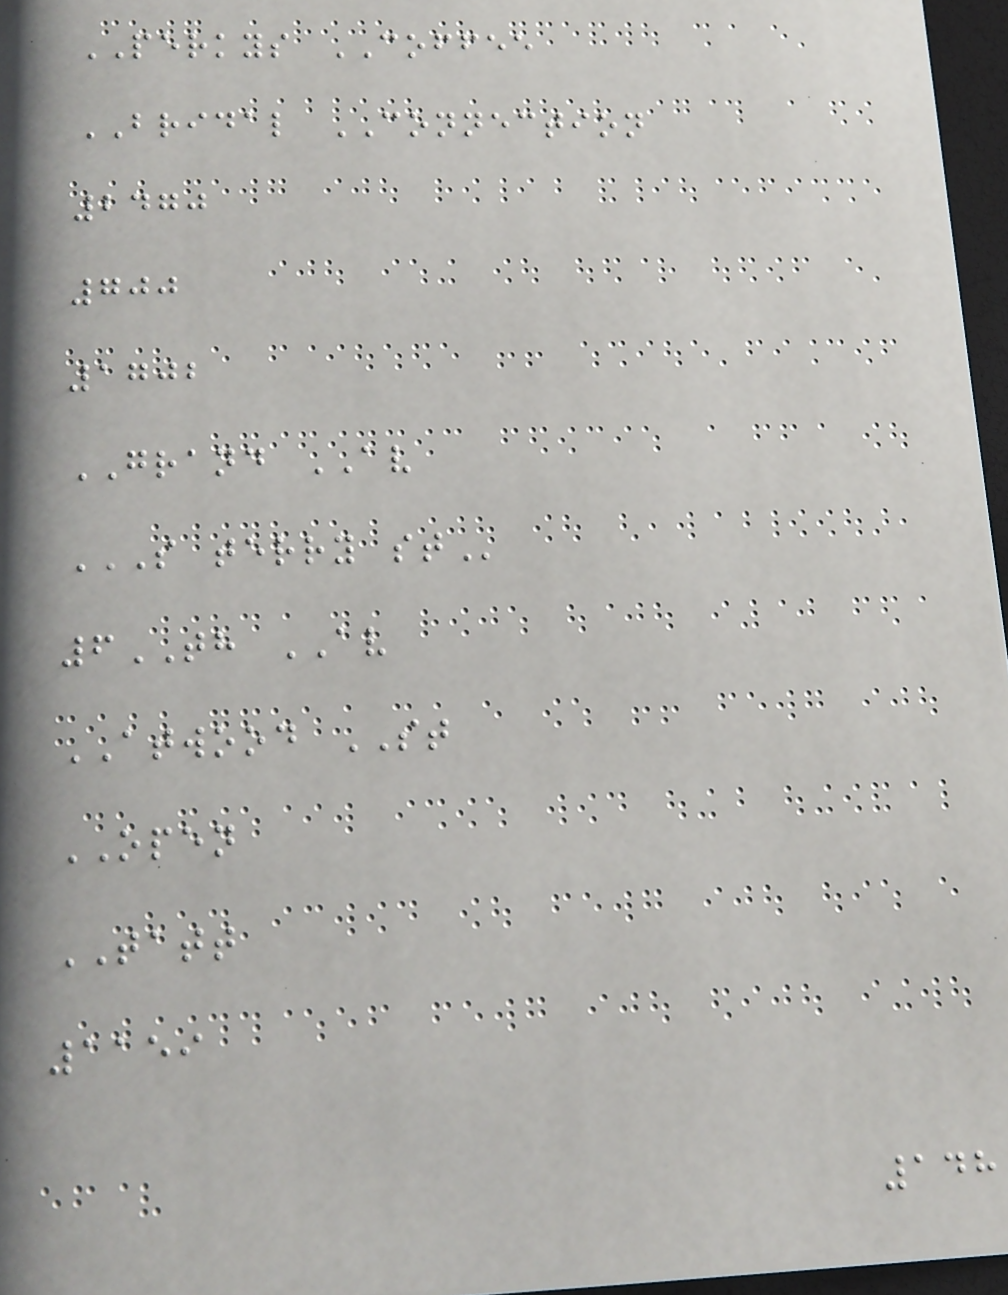PERKYS COFFEE
BRIDAL CONNECTION
2470
700
1702
GRAND AV
S TERRY ST
6TH AV
ATWOOD ST
OPEN
TATT
1159
148
